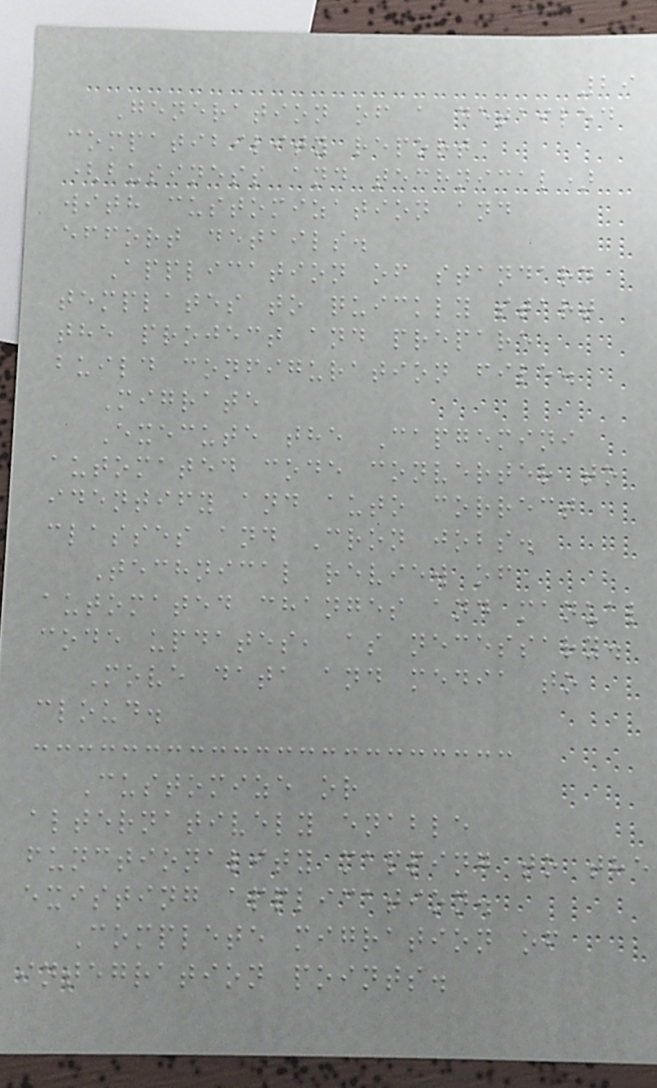29
Generation of a detailed
compatibility report
(business and technical)
with customization and
effort details.
Application of standard
templates to quickly start
the project and prepare
build configuration file.
Migrate
Execute the Capgemini
automated code converter to
identify and auto correct
classes and Cron jobs.
Technical review of
automated changes and manual
code updates, as necessary.
Move data and media to
cloud.
Customize or
alternatively enable
functionality mapping to the
existing application.
Complete migration of
integration points.
